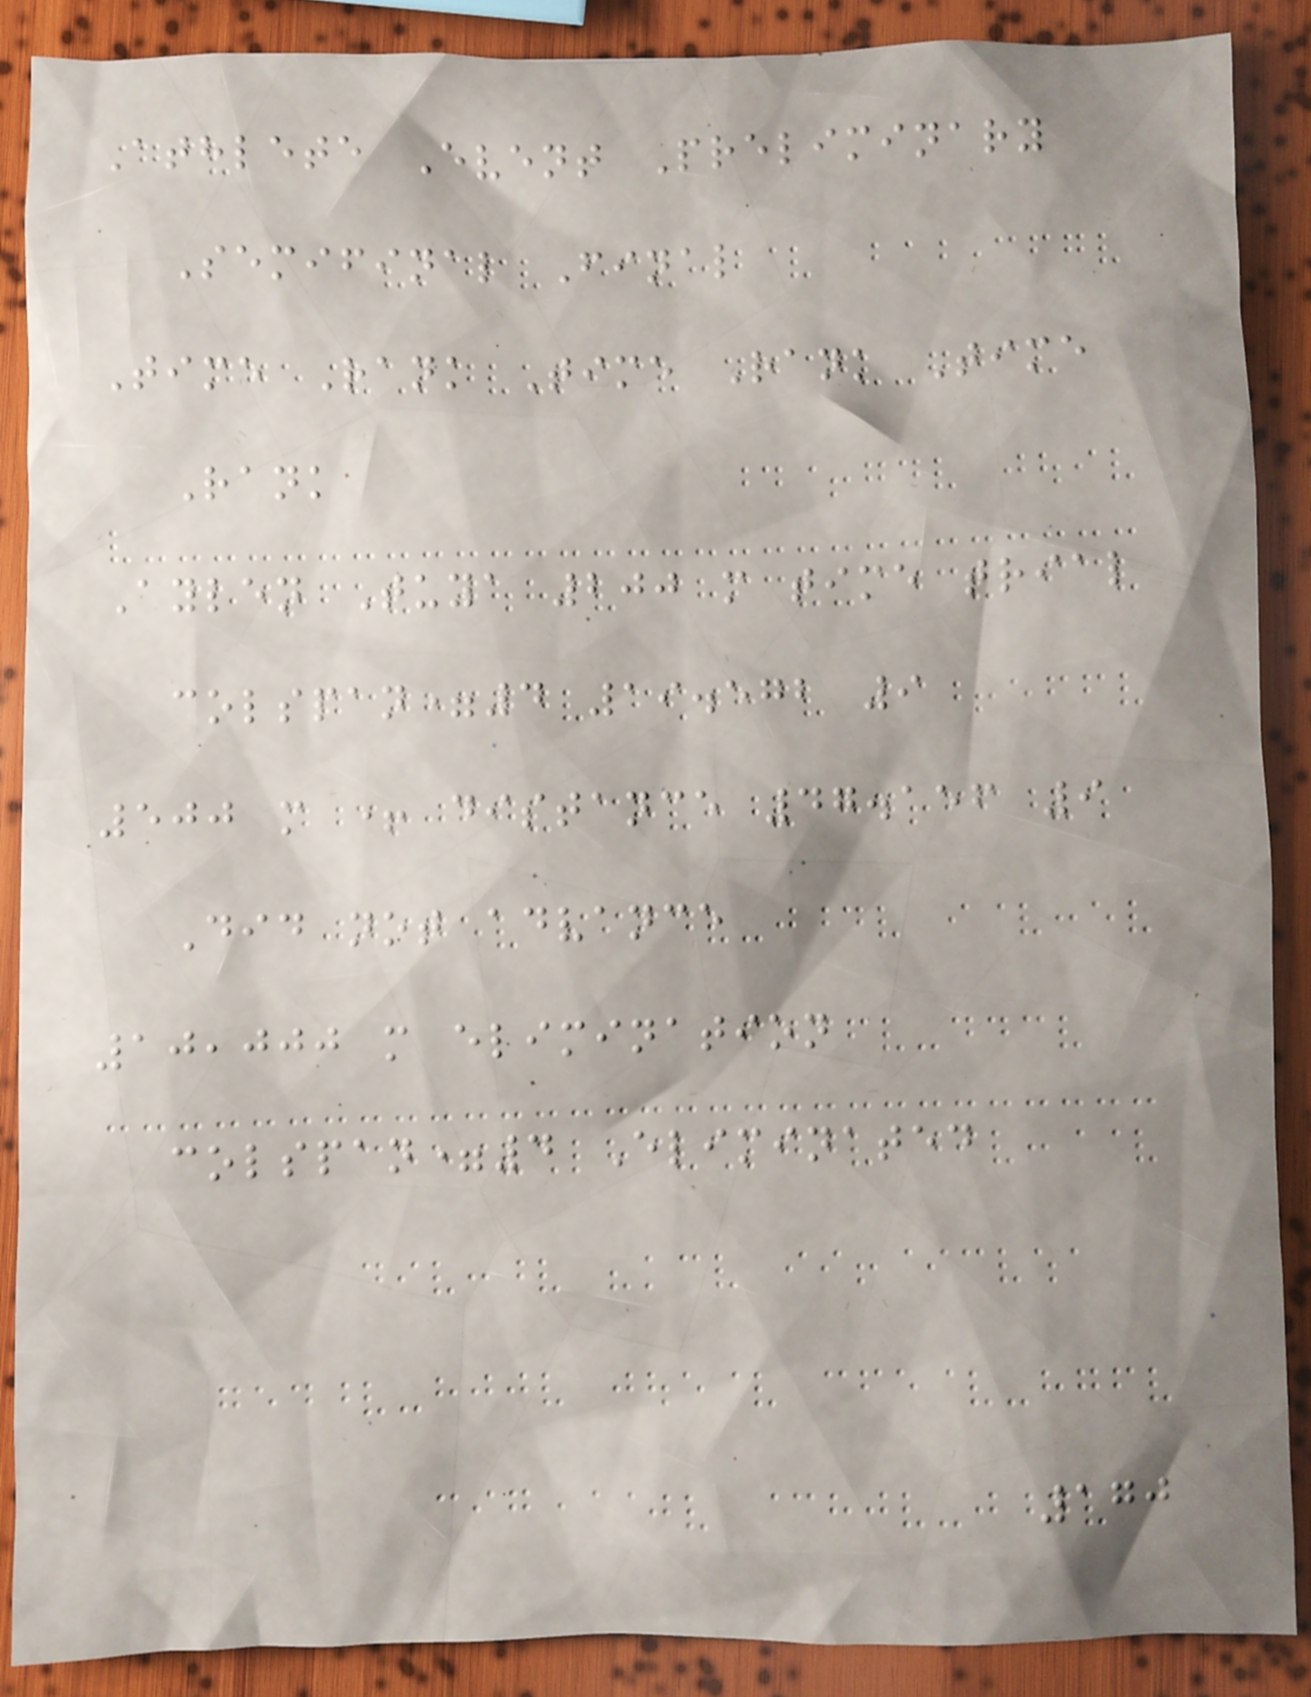Athlete Event Preliminary
Semifinal Final
Time Rank Time Rank Time
Rank
Aylen Tuya 200 m time trial
colspan=4 19.572 9
500 m + distance 47.156 9
Did not advance
10,000 m elimination
colspan=4 Eliminated
170
